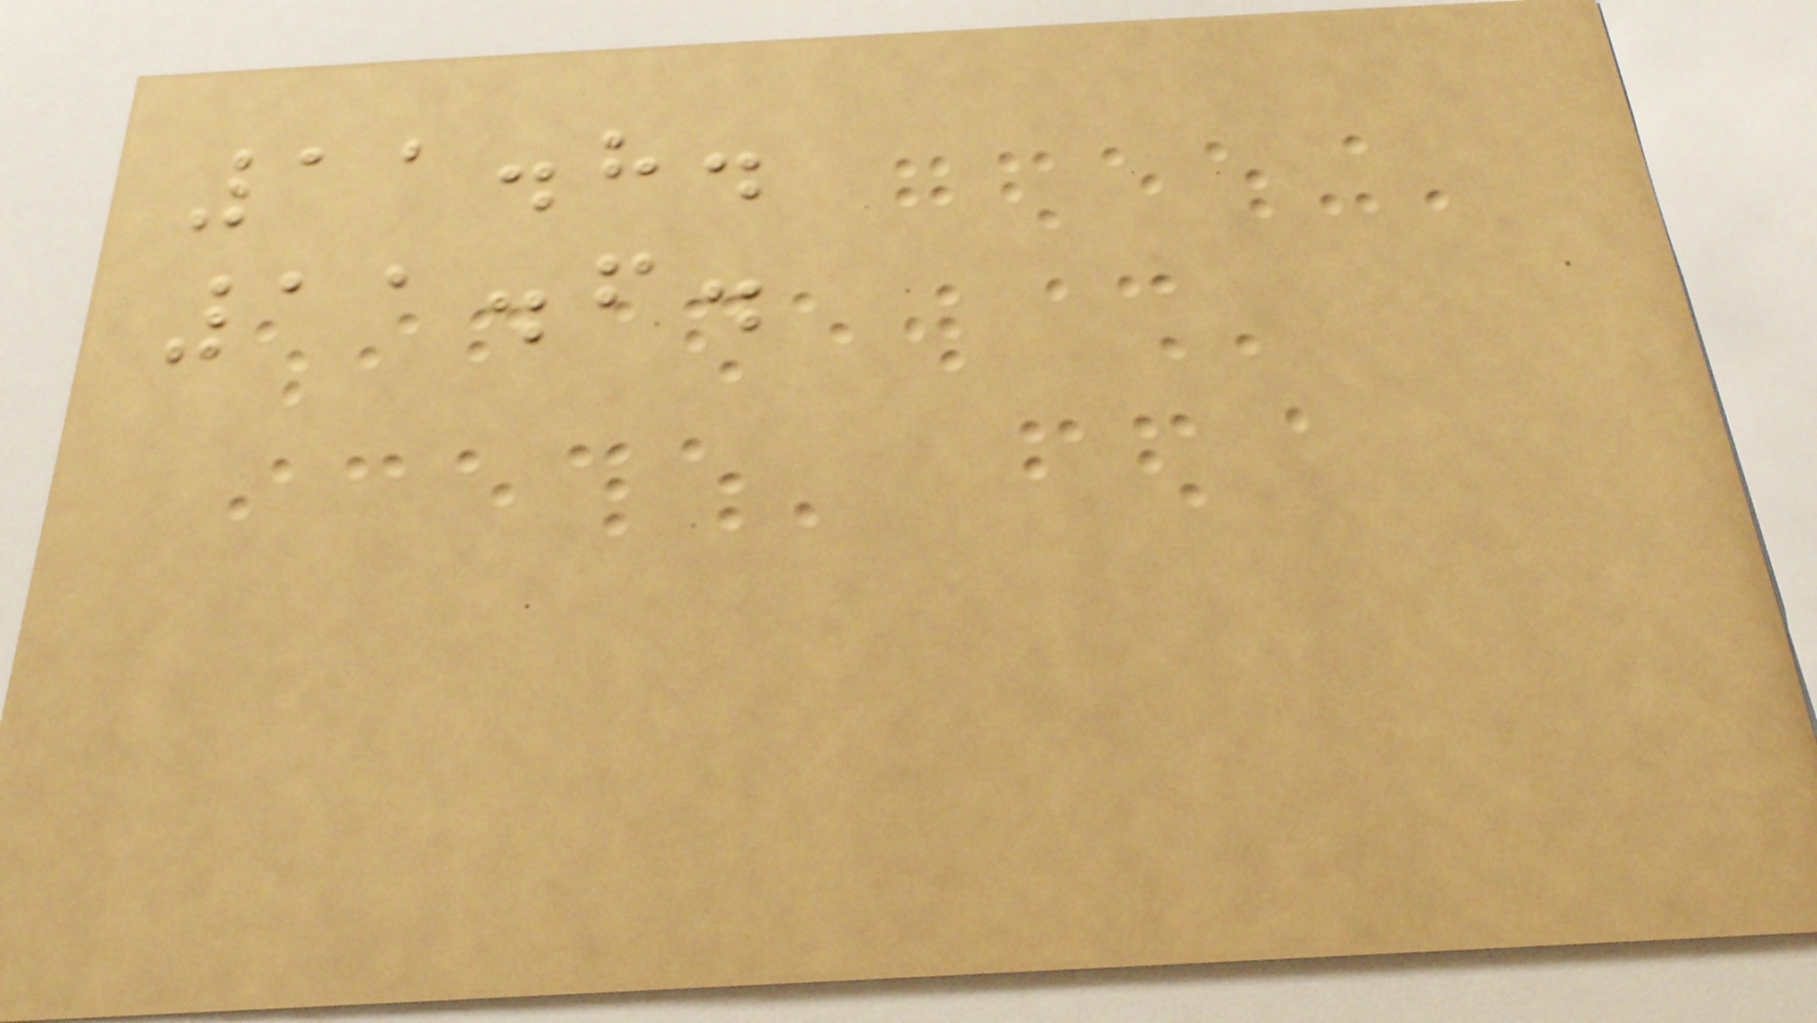11.8.
11.6.
